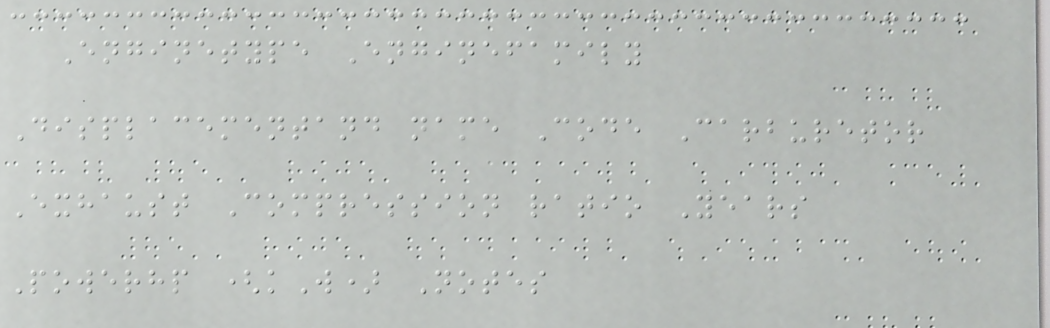Enginetype Enginefamily
Displacementand name Code Carburetor
Exhaust Compression ratio Years
Powerhp (kW) Notes
